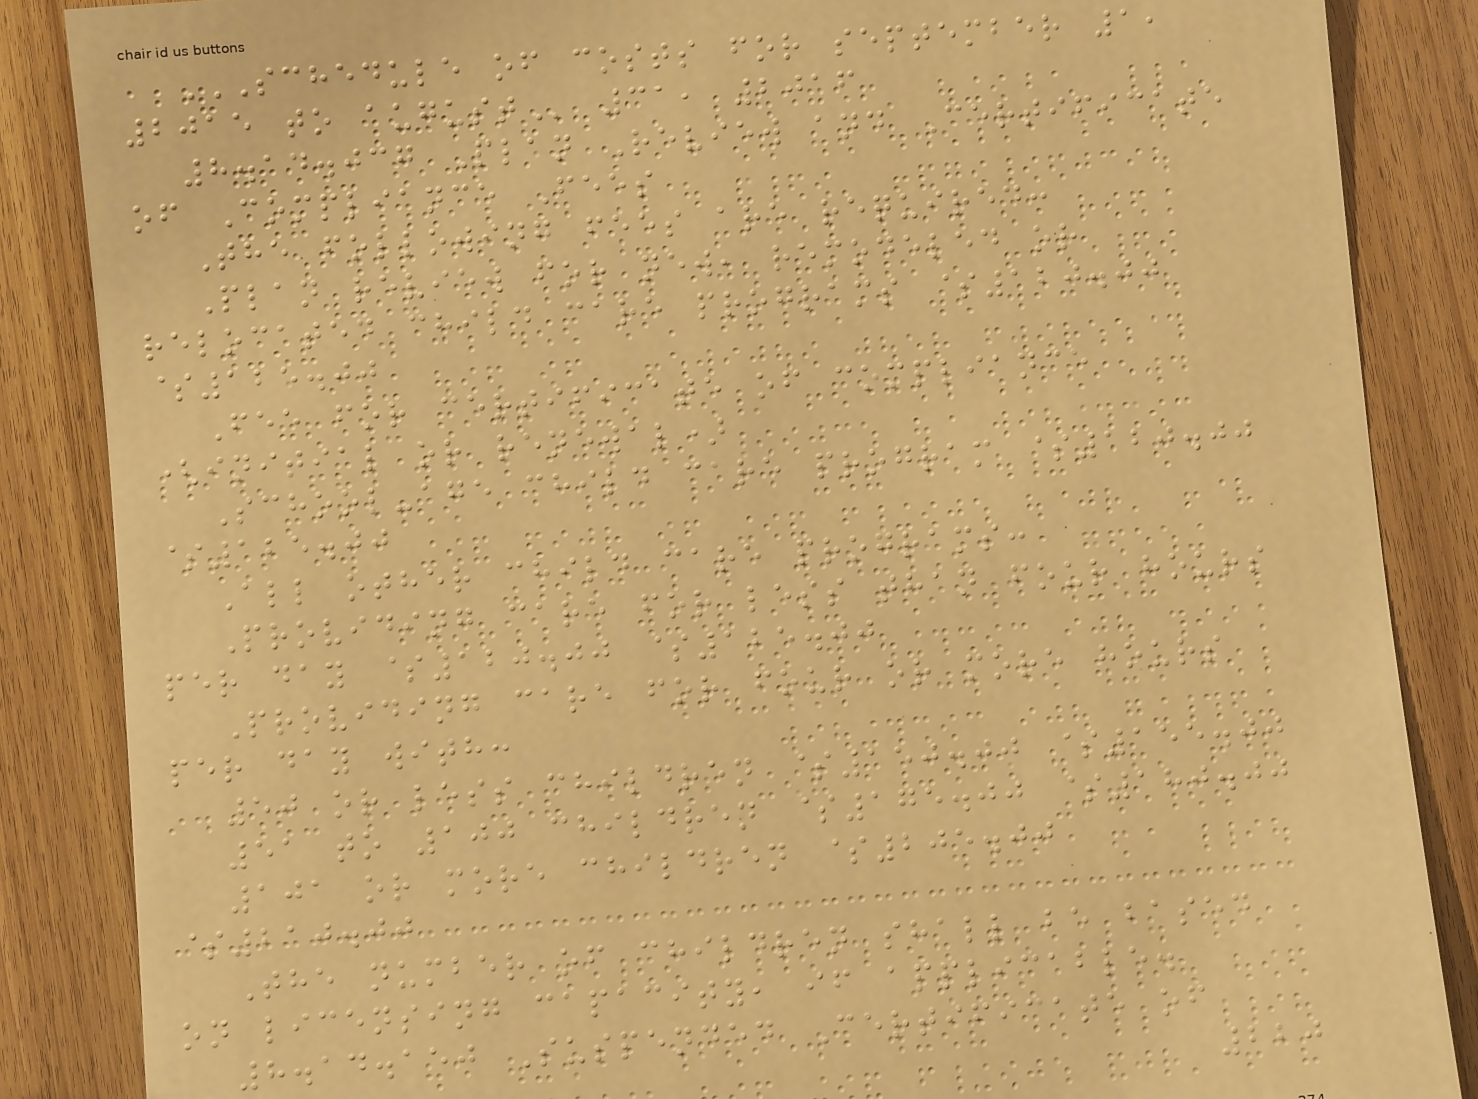SCHEDULE OF COSTS FOR SEPTEMBER 1,
2015 TO AUGUST 31, 2016
8.14.037 Plan Review and Certificate
of Compliance Fees
The following fees are required:
Plan review for new, remodeled or
relocated child care programs $120.00
$125.00
Fee for certificate of compliance
(initial or renewal)
School-age child care program $120.00
$125.00
All other child care programs:
Providing care for less than four hours
per day $120.00 $125.00
Providing care for four or more hours
per day with:
50 or less children $150.00 $155.00
51 to 100 children $175.00 $180.00
101 or more children $205.00
$210.00
The number of children shall be based
on licensing capacity, if applicable.
8.14.150 Suspended Certificate of
220
